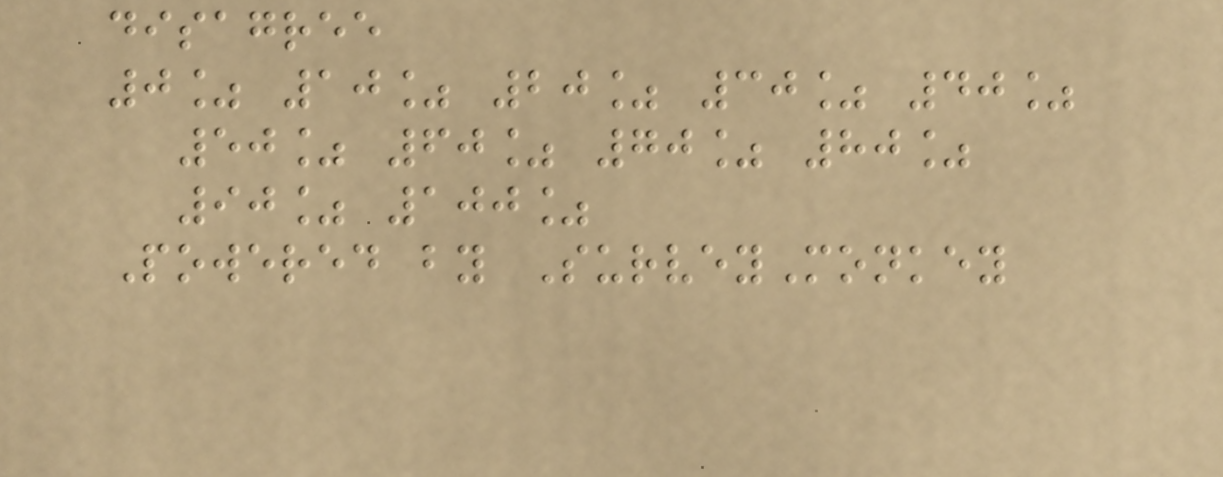disagree
0% 10% 20% 30% 40%
50% 60% 70% 80%
90% 100%
Powered by SurveyMonkey
